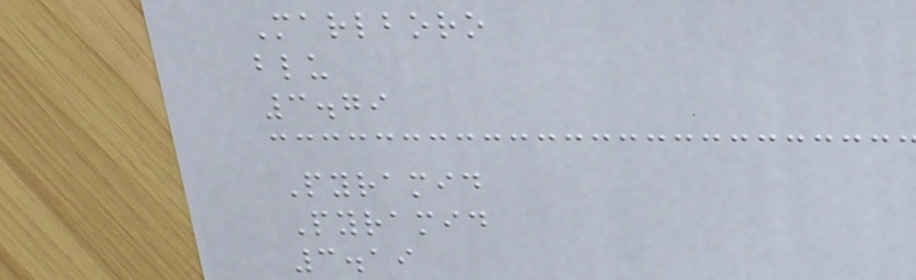Marlboro
blu
3.79
Pyramid
Pyramid
3.19
